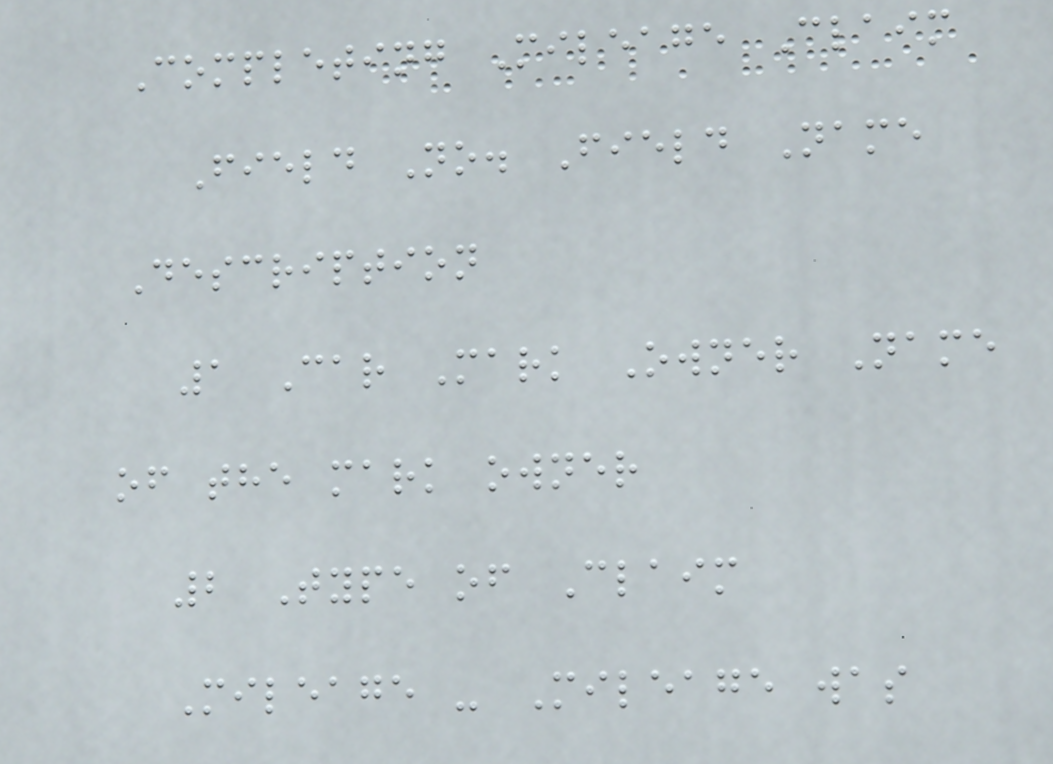Completing Mileage Claim
Field No. Field Name
Description
1 Car Mark Owner Name
of the mark owner
2 Type of Claim
Mileage - Mileage was
